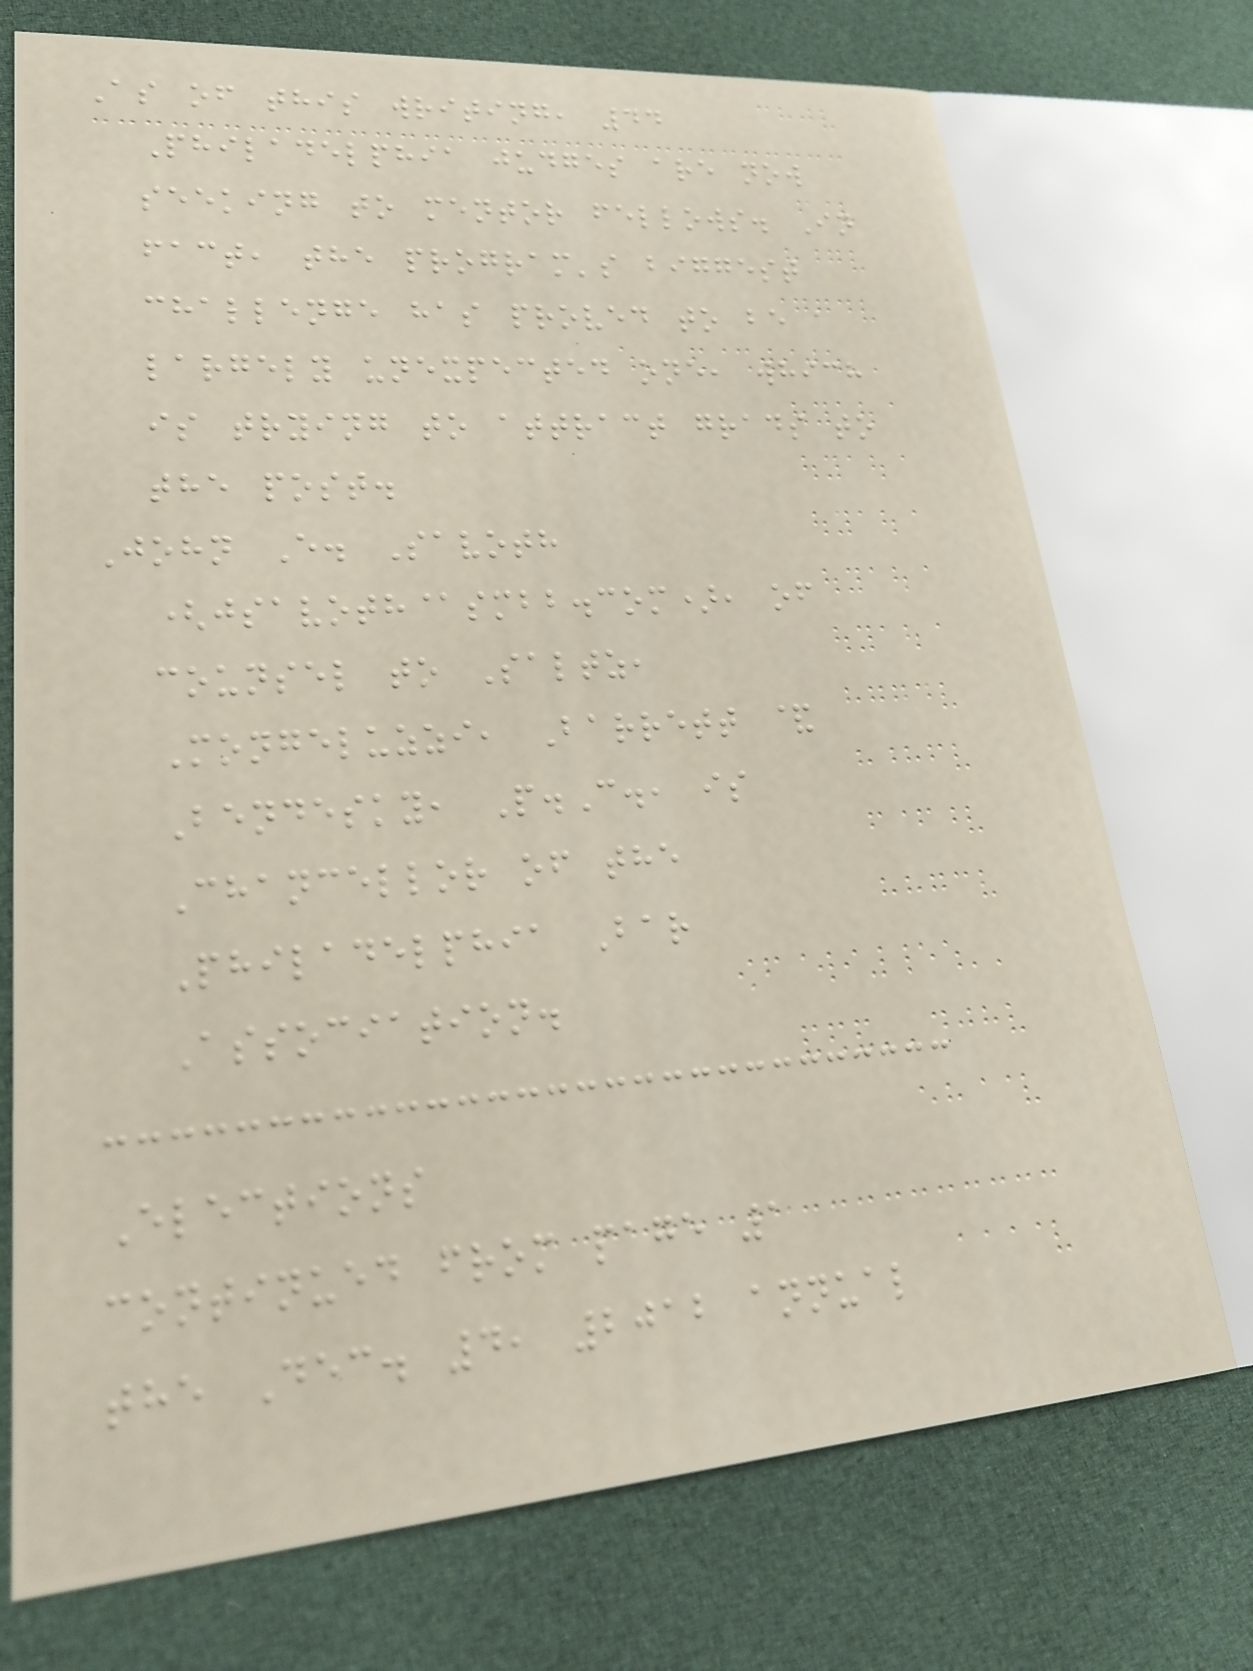As of this writing, 44
Philadelphia judges are now
seeking to mentor fellows. In
fact, the program's biggest
challenge has proved to be a
largely unexpected one, which
is trying to attract grads to
the post.
John E. Savoth
(jsavoth@smbb.com), of
counsel to Saltz,
Mongeluzzi, Barrett &
Bendesky, P.C., is
Chancellor of the
Philadelphia Bar
Association.
Elections
continued from page 1
the Dec. 4, 2012 annual
